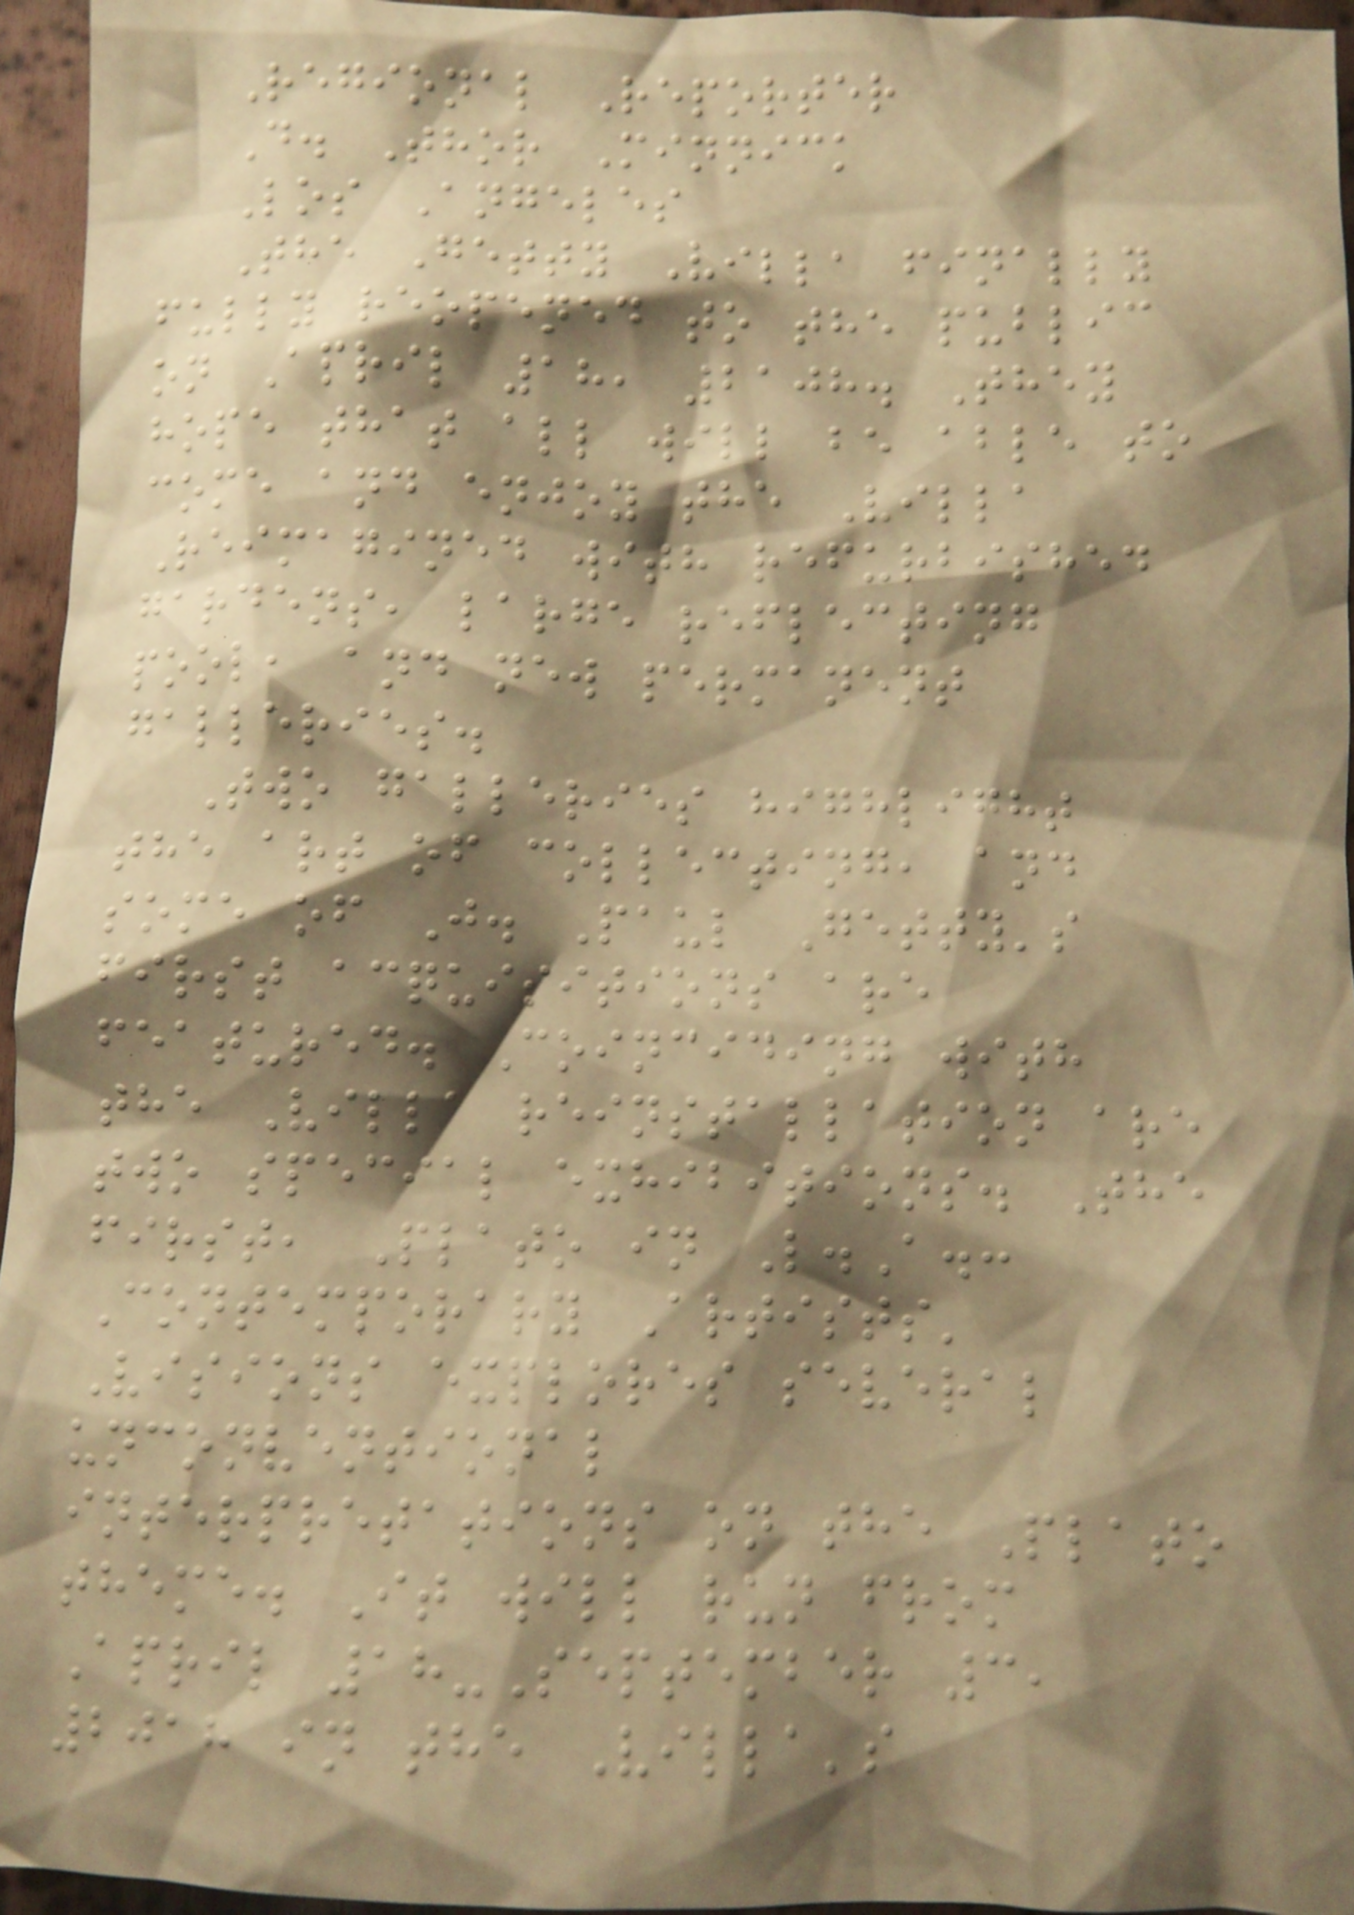Regional Reporter
D. Thor Minnick
Los Angeles
The Getty Villa finally
fully reopened to the public
on April 18, 2108. They
hope that all will be able to
come and enjoy the Villa
Reimagined with refurbished
gardens, large reflecting
pool, and new permanent
galleries.
Two galleries highlight
the art of collecting, and
some of J. Paul Getty's
first acquisitions are
featured. Coinciding with
the Villa reinstallation are
two special exhibitions. The
first, Plato in L.A.:
Contemporary Artists'
Visions explores several
unconventional
interpretations on the Plato
theme. It will run from
April 18-September 3,
2018 in the Villa's
